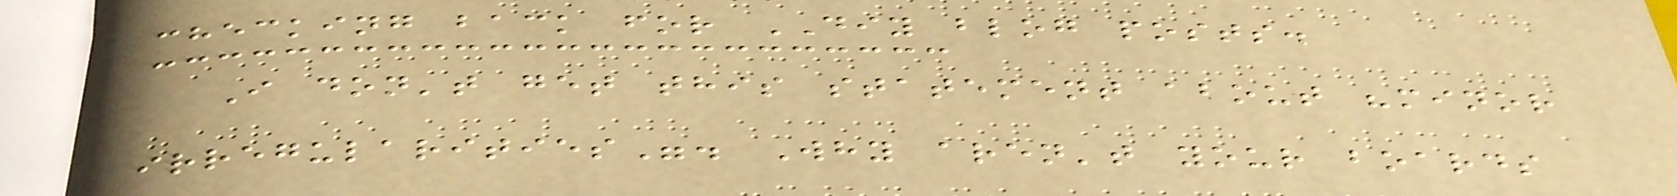checking back for DIY blog posts.
I don't get this statement about "minor
irregularities". Why aren't your boards
